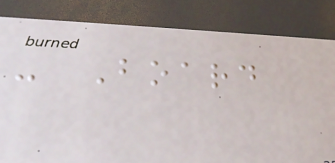- Board
